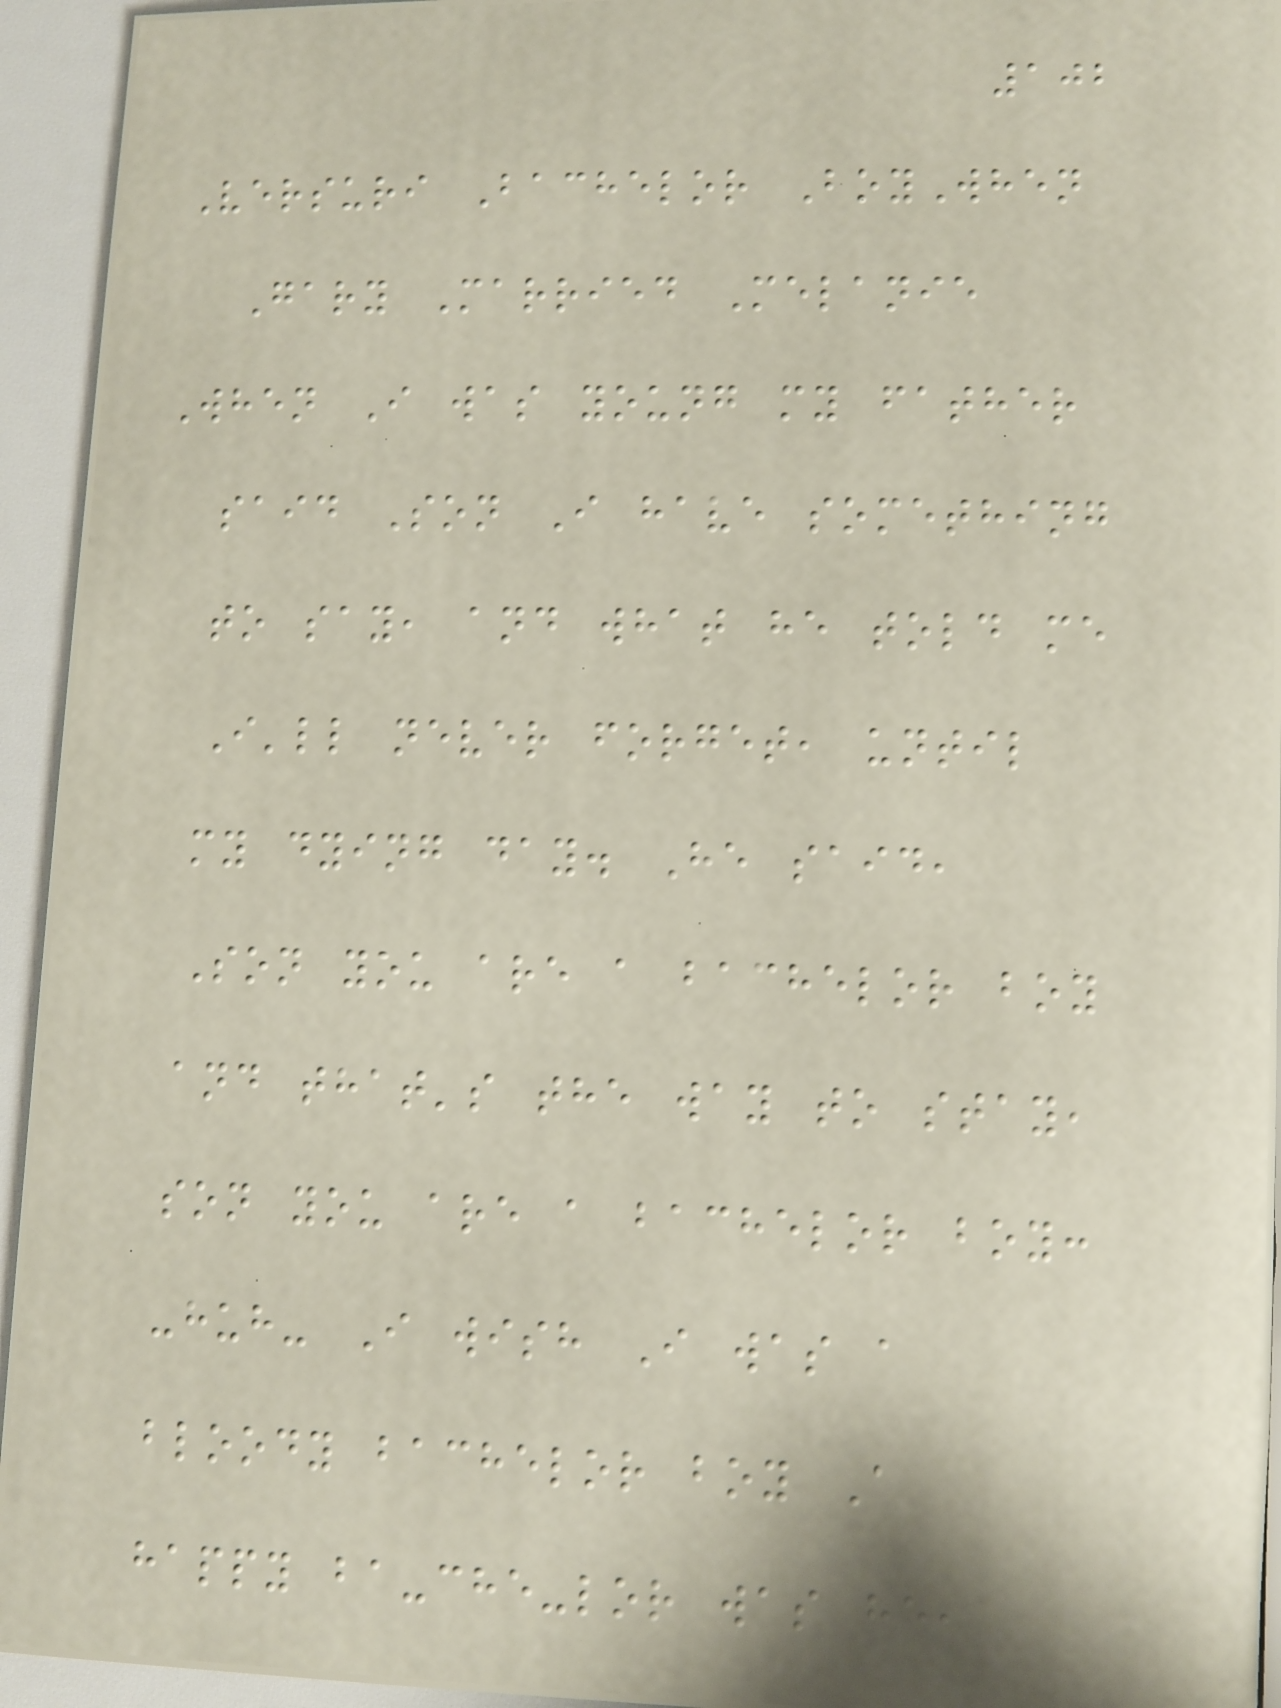102
Versuri Bachelor BoyWhen
Gary Married Melanie
When I was young my father
said Son I have something
to say, and what he told me
I'll never forget, until
my dying day. He said,
Son you are a bachelor boy
and that's the way to stay,
son you are a bachelor boy:
-huh- I wish I was a
bloody bachelor boy A
happy ba-che-lor was he,
